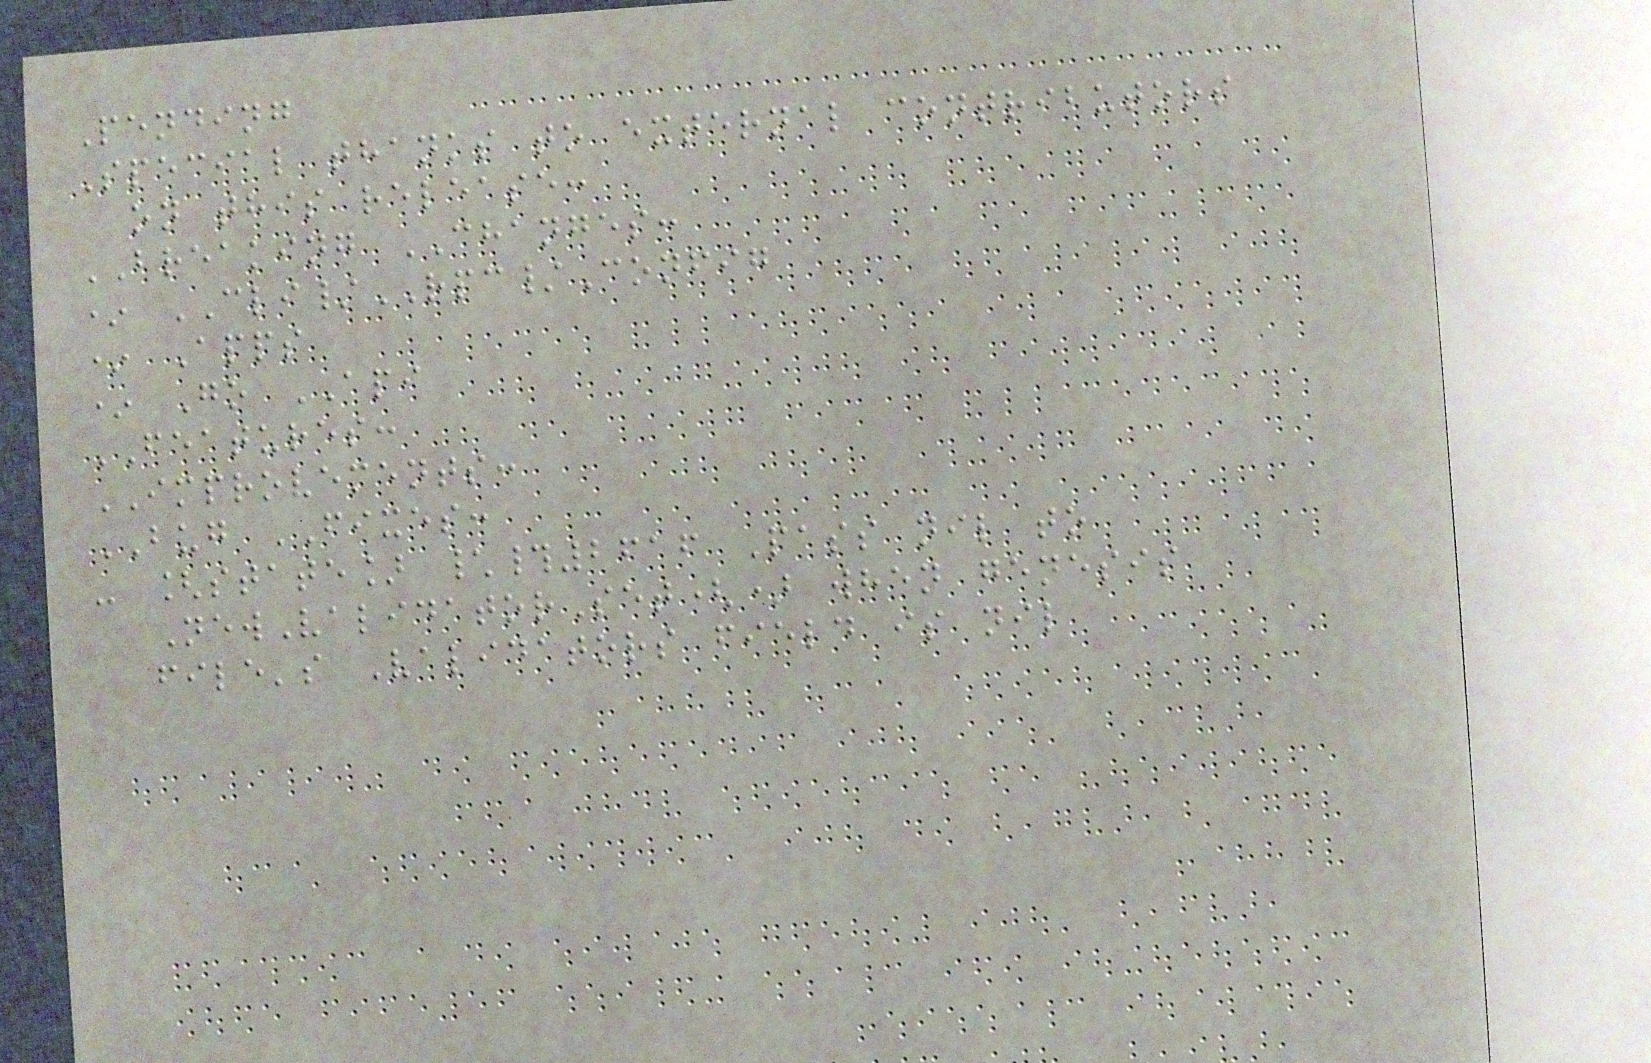Pending
Special thanks to external contributors
on this release:
BREAKING CHANGES:
* CLI/RPC/Config
* Apps
* Go API
FEATURES:
IMPROVEMENTS:
BUG FIXES:
- [state] \#2616 Pass nil to
NewValidatorSet() when genesis
file's Validators field is nil
